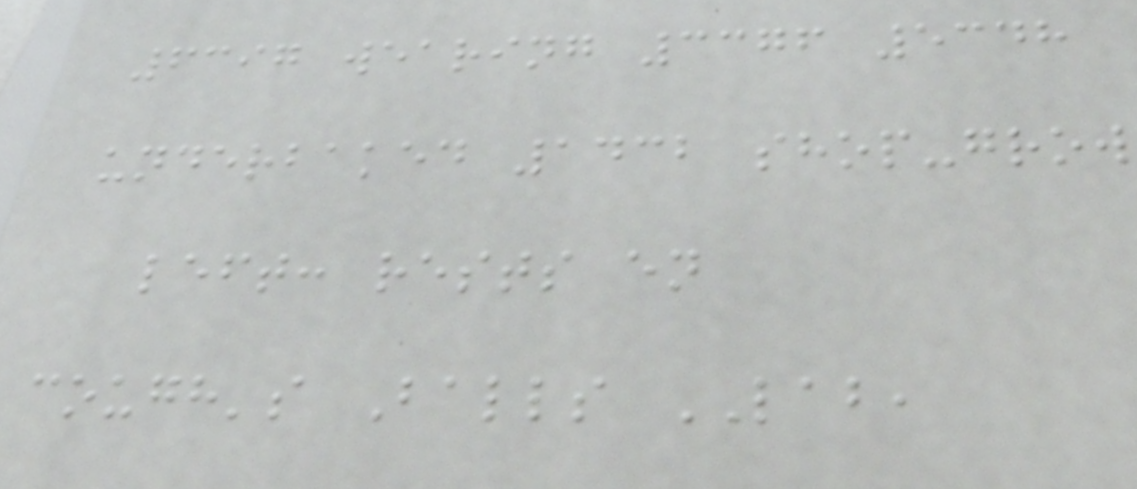6397 wearing 3376 5348
underbaked 1432 shop-grow
left: rests en
cough's Balls LAB,
